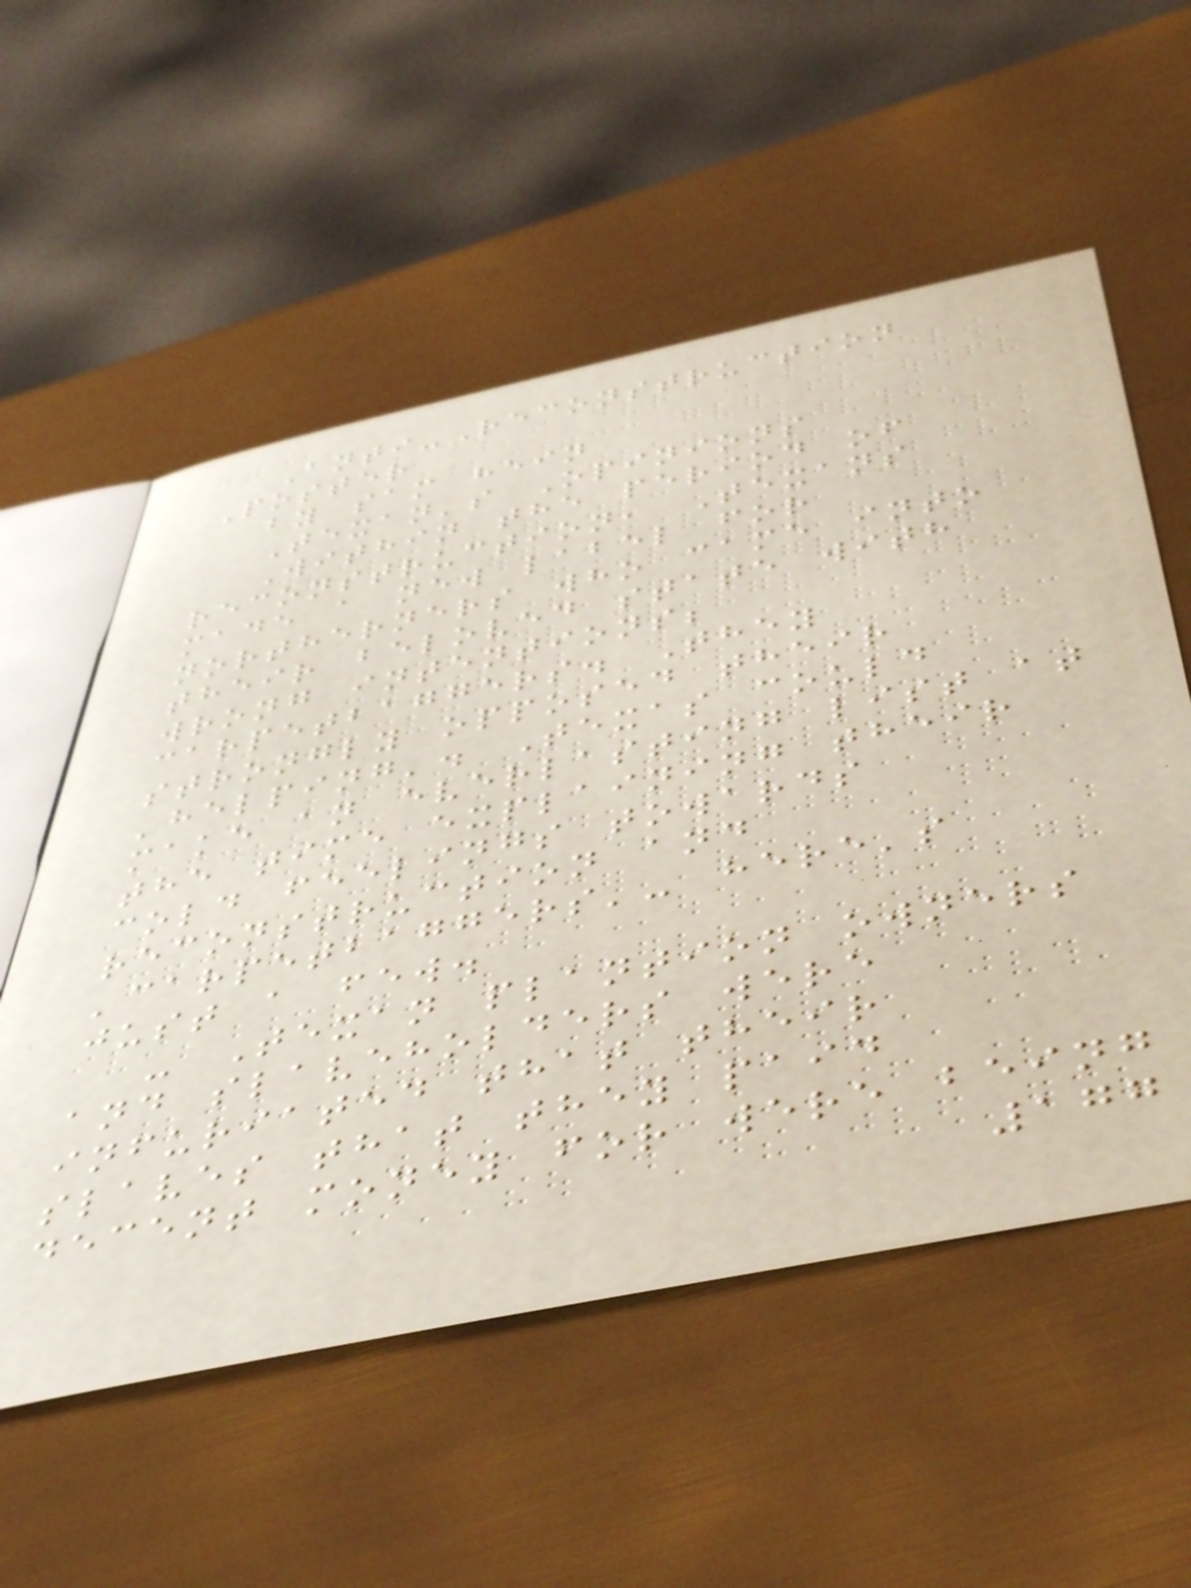Anti-Reconstruction
Poster
by sam hein
Texan's Opinions
Within the period of
reconstruction, Texans
made a new label for
northerners who came into
their beloved state with
wrong intentions;
carpetbaggers. They
strongly opposed their
'helping'. Texas could
make an everlasting list at
the time explaining their
cold feelings towards
reconstruction and
'carpetbaggers'- here's
just a few.
- Texan plantion owners
and slaveholders were
infuriated that their
slaves that they paid
decent money for were being
177
